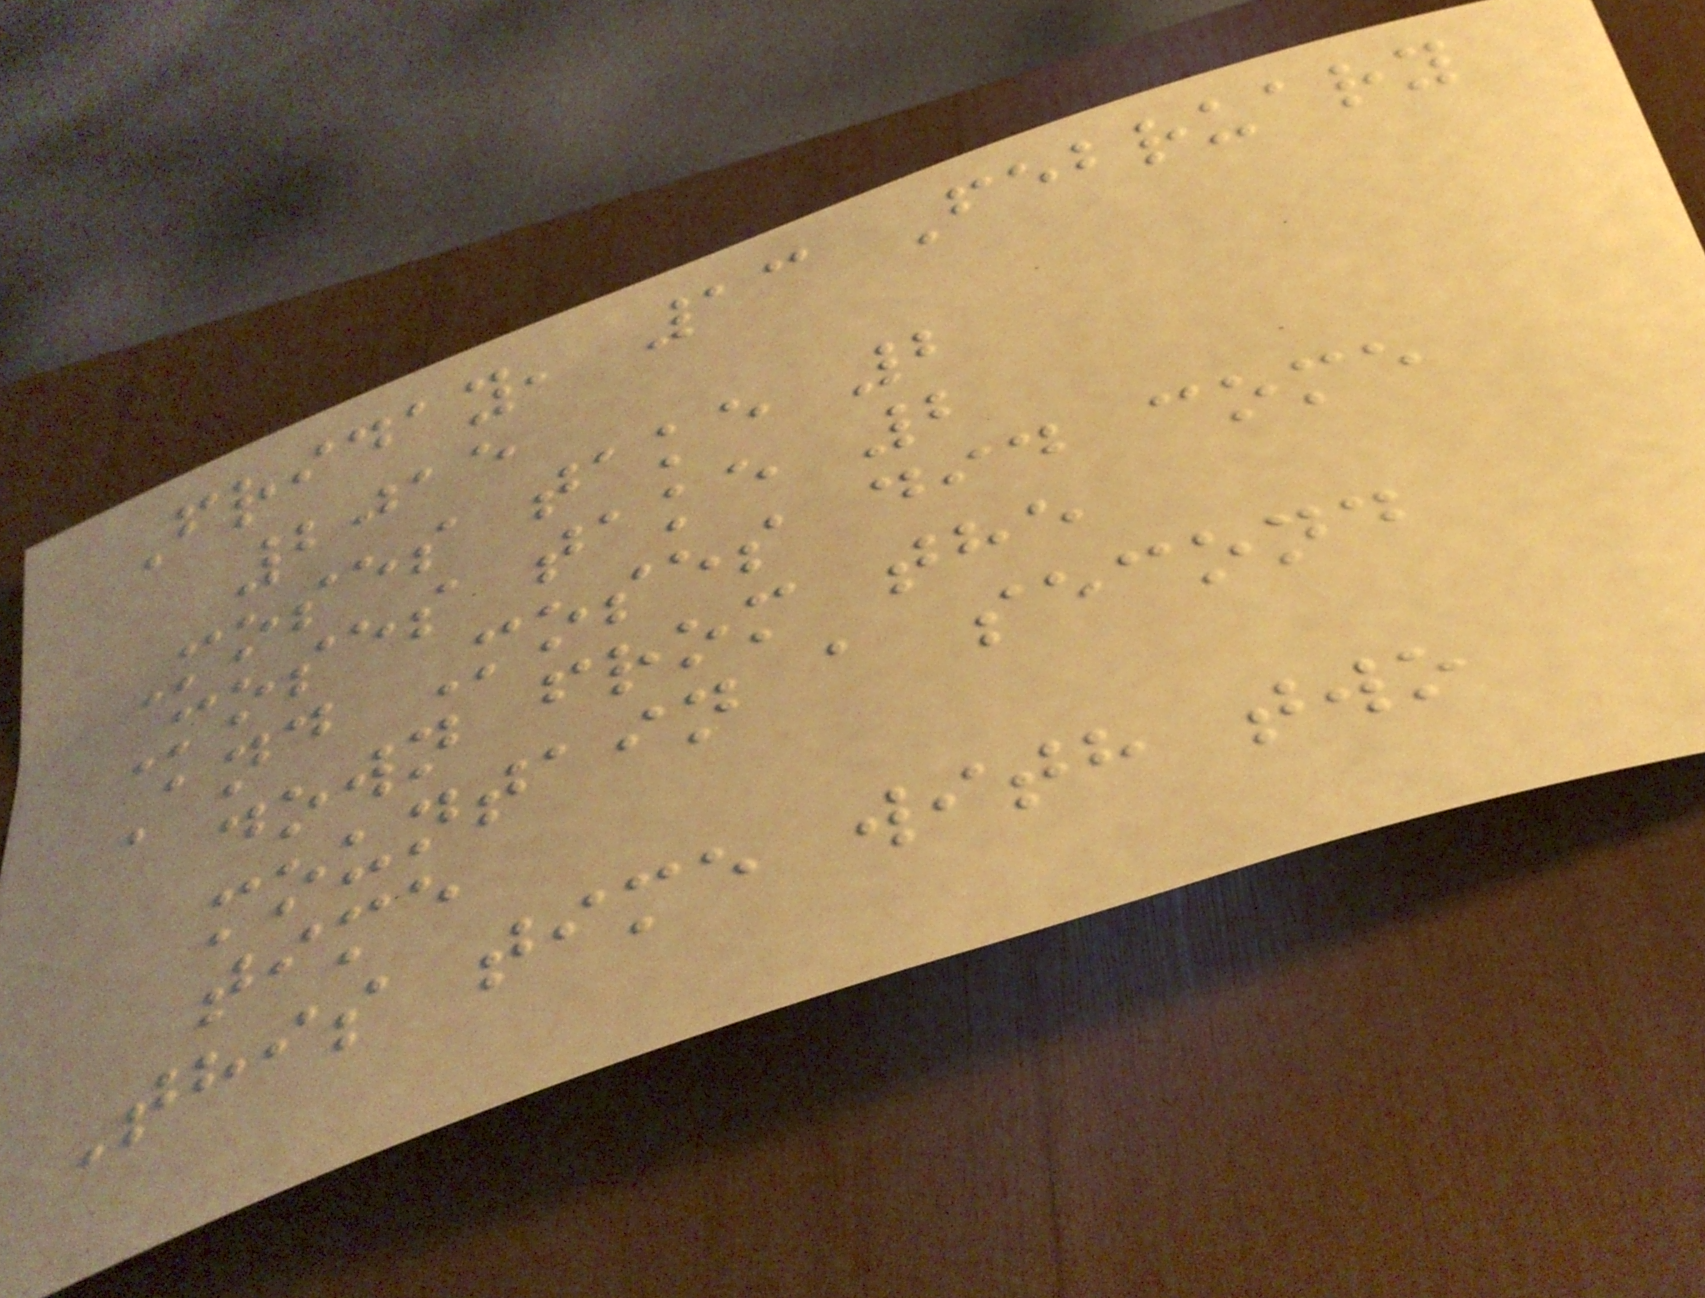Friday, 13 February
2015
Moses take 2
Moses take 2
And Moses did come
down from the
mountain a second
time
This time with two
